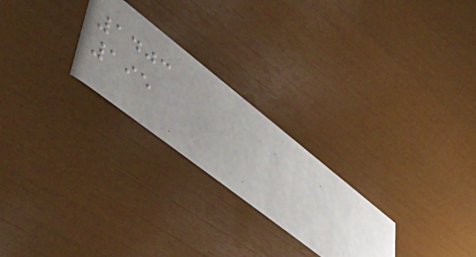1403
195
